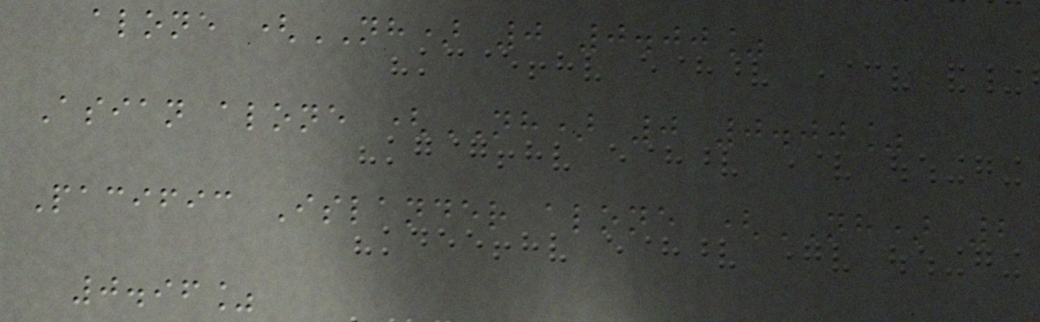alone (NH) 0 0.00%
Asian alone (NH) 0 0.00%
Pacific Islander alone (NH) 2
0.96%
